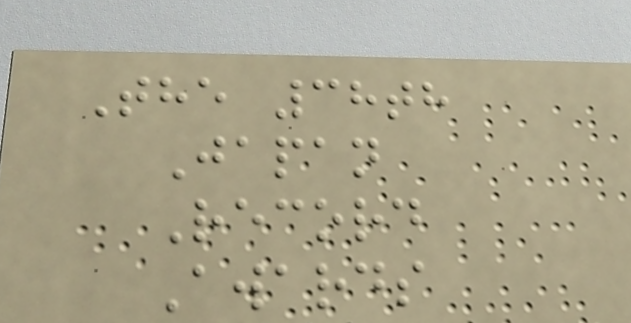The 38th
Japan
Record
Awards
